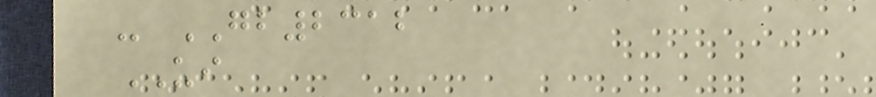- GB2312
UI
